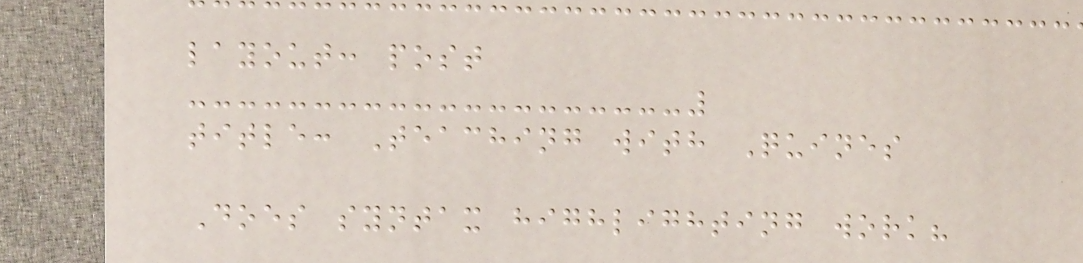layout: post
title: Teaching with Quines
Does syntax highlighting work?
